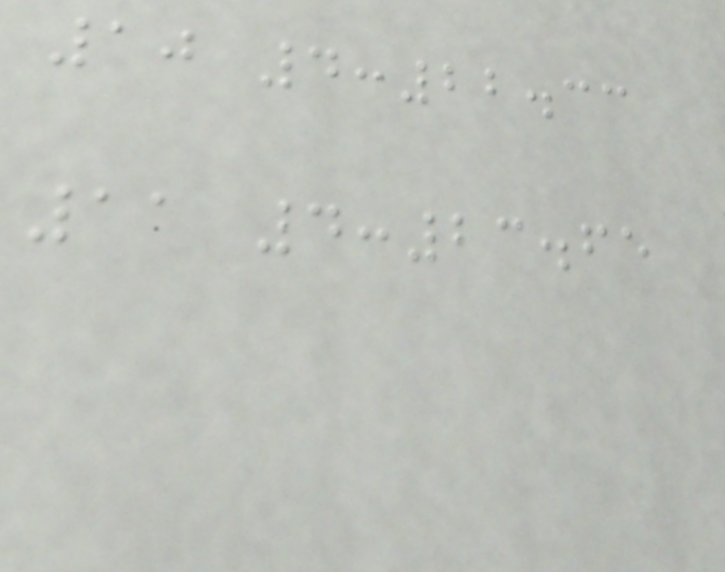10 4:22.33
11 4:23.65
